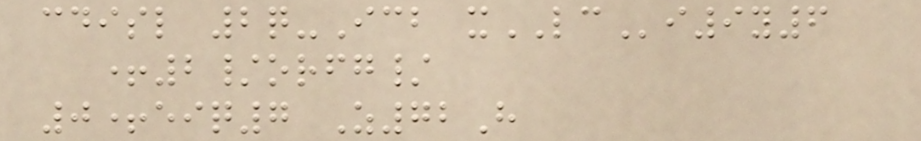cdisl 2q-Icb xLCi9y6
+2/orfg/
0+eiq7 Z72H
